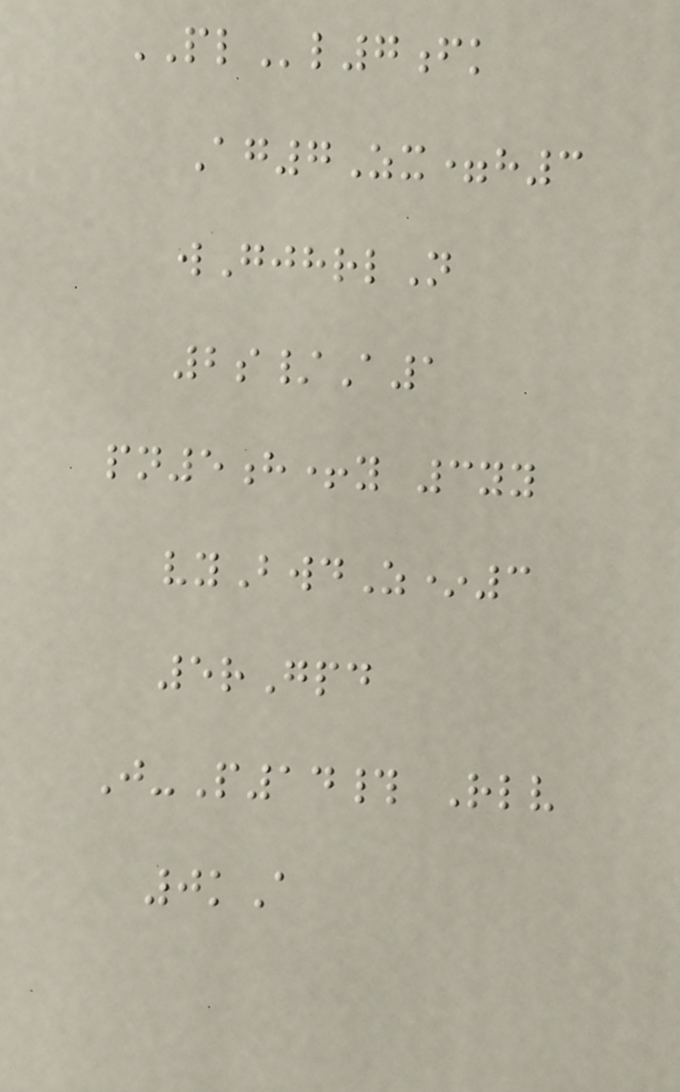PLl7fk
Ag7Zx=h3
wGjhrlN
2s/A1
pn5h+y 3yy
vyBwdZ*3
5rGpd
J-P14# Rlv
0kA
